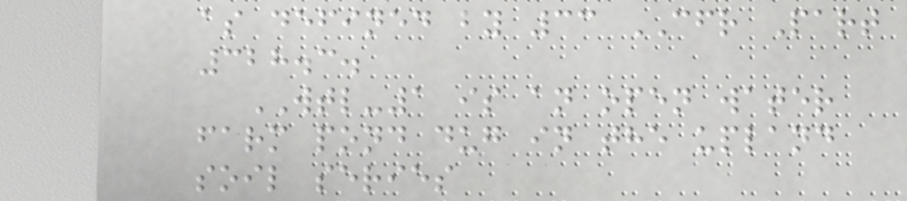as defined by 33 CFR Part
328.3.
WTL-1 is an open water
farm pond dug in the upland
soil series
